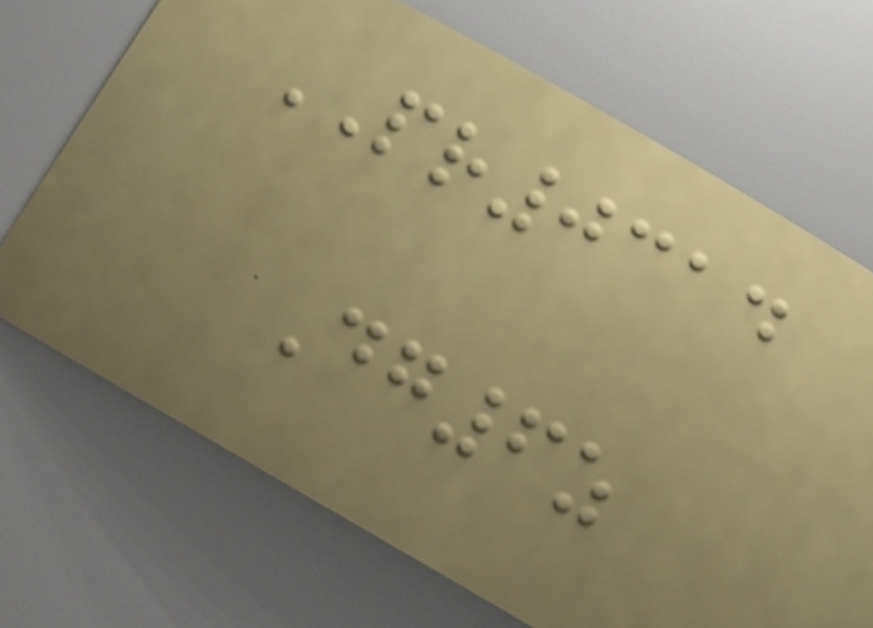PR0314
Dg6z
